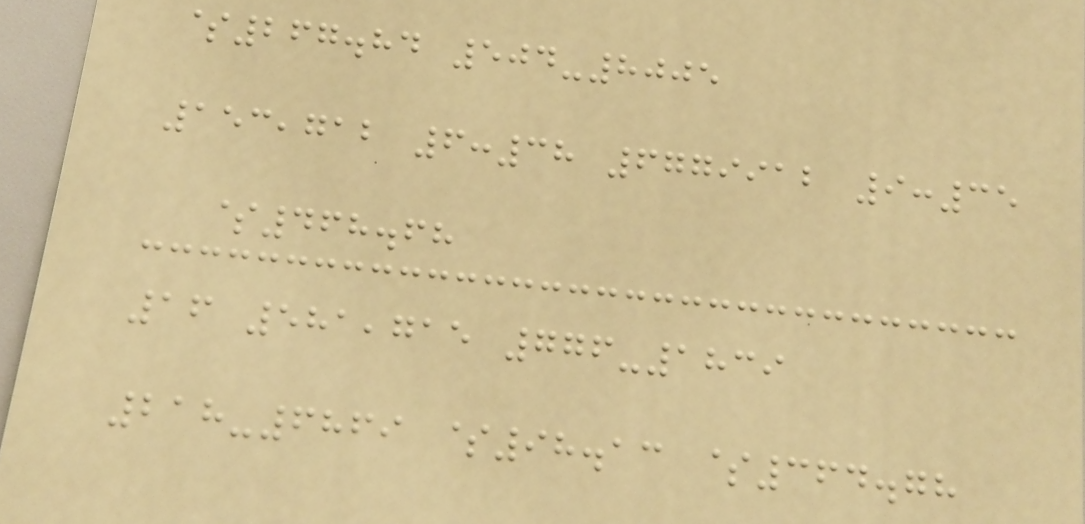$267.84 504-8005
153,712 6:38 6779912 9:35
$468.68
16 581,715 776-1839
218-6869 $98.13 $364.78
